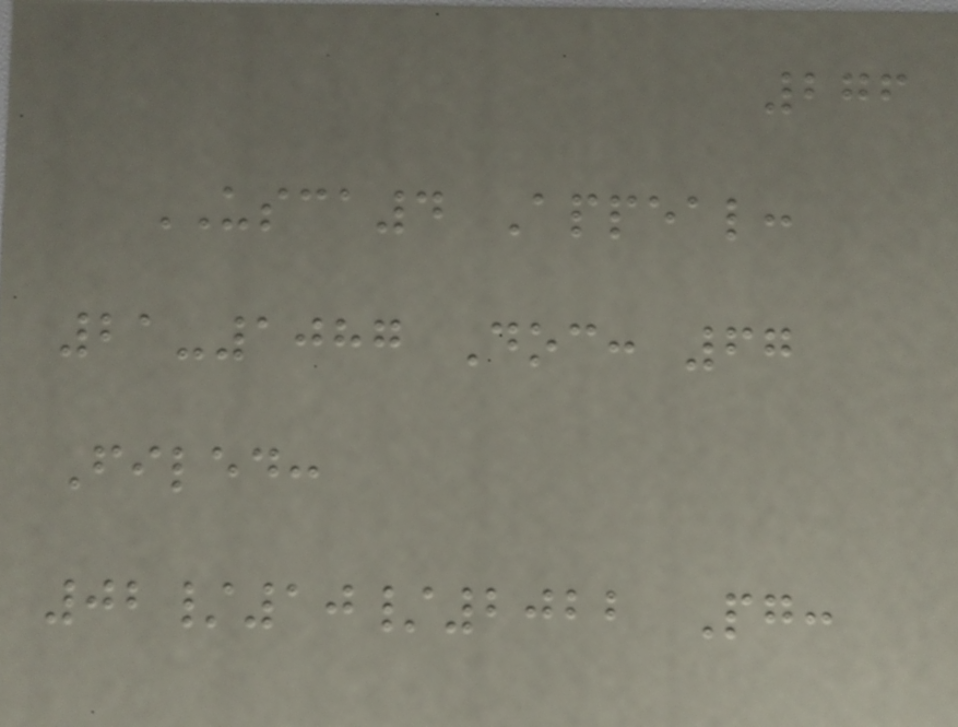276
USCA4 Appeal:
21-1087 Doc: 67
Filed:
02/10/2022 Pg:
